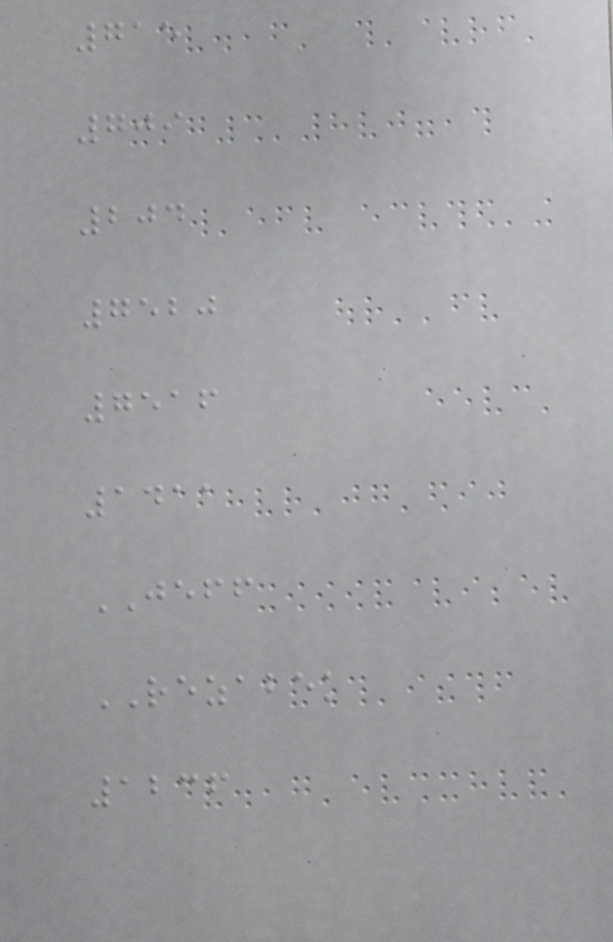715
709
204
7520
7516
1411
JEFF
REZABEK
1236
